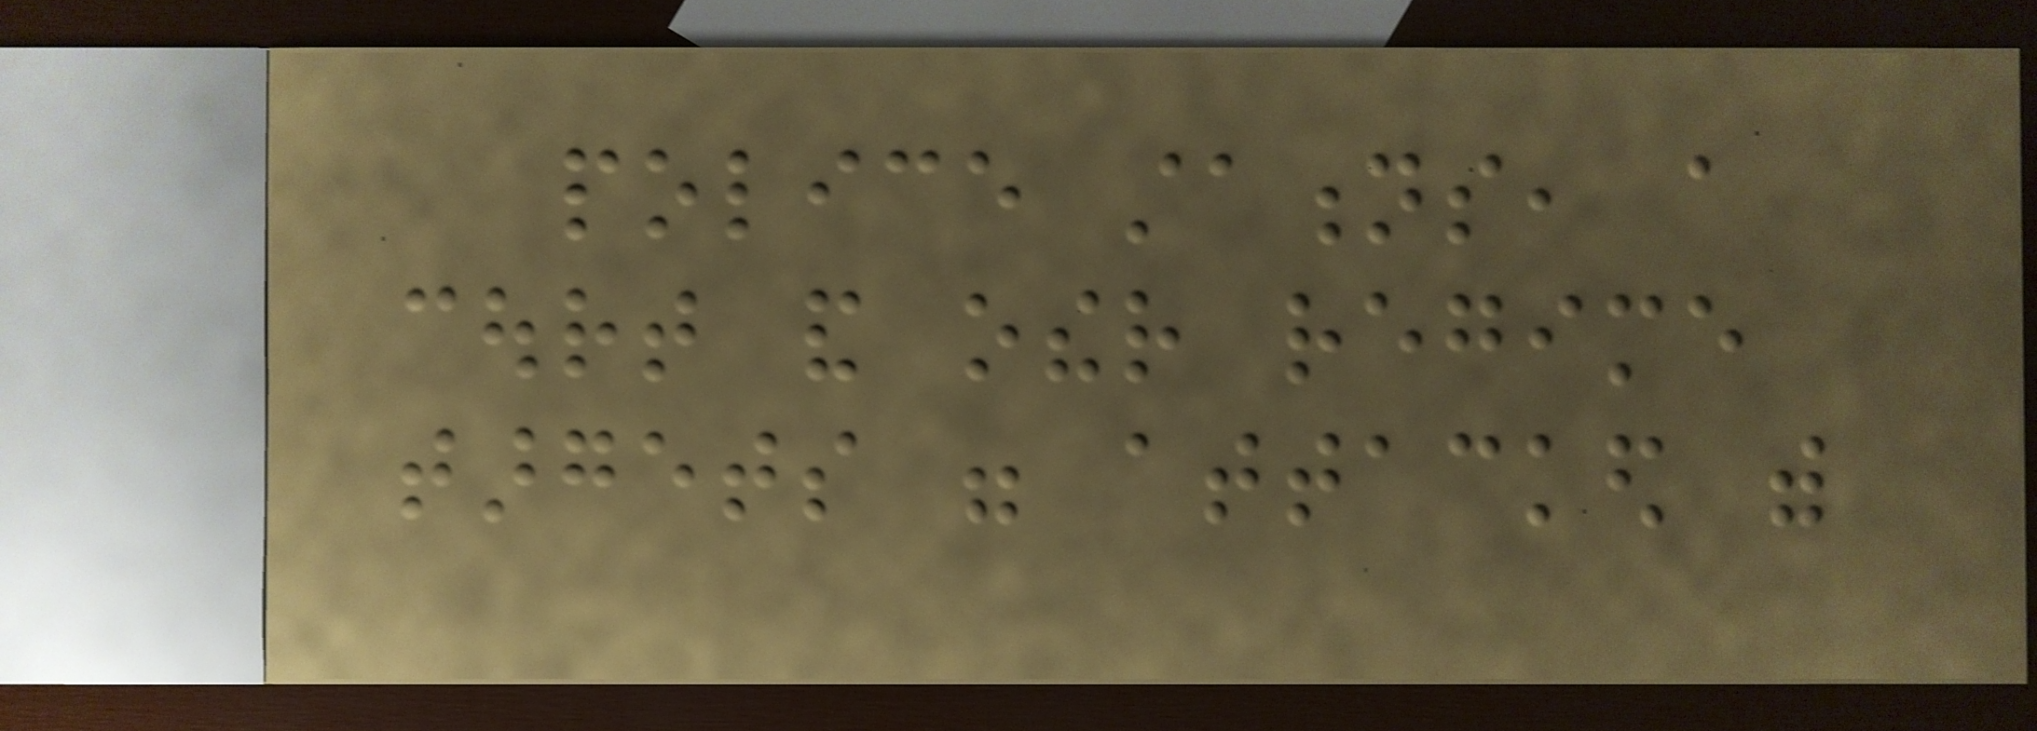police stations, a
court and other regime
targets were attacked with
